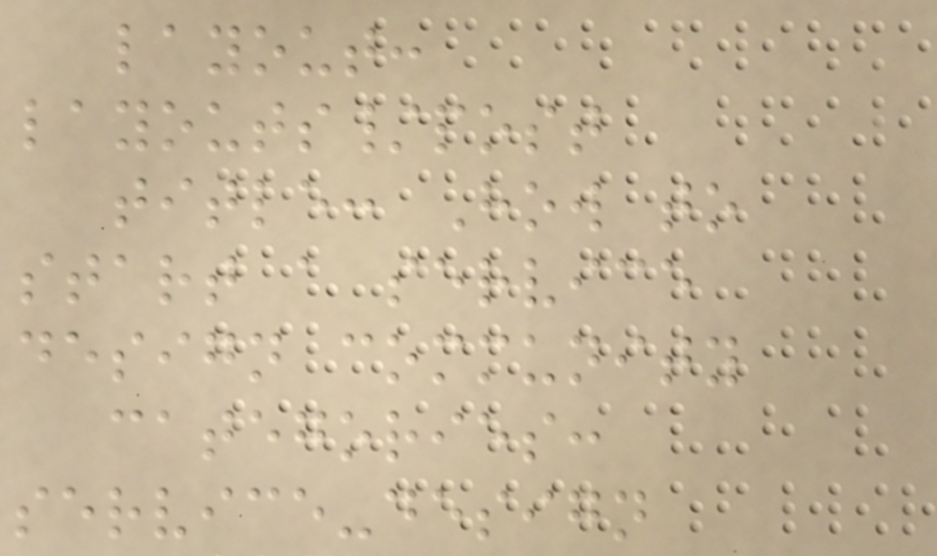layout:
layouts/post
title: How to
start a service
design community
categories:
service-design
